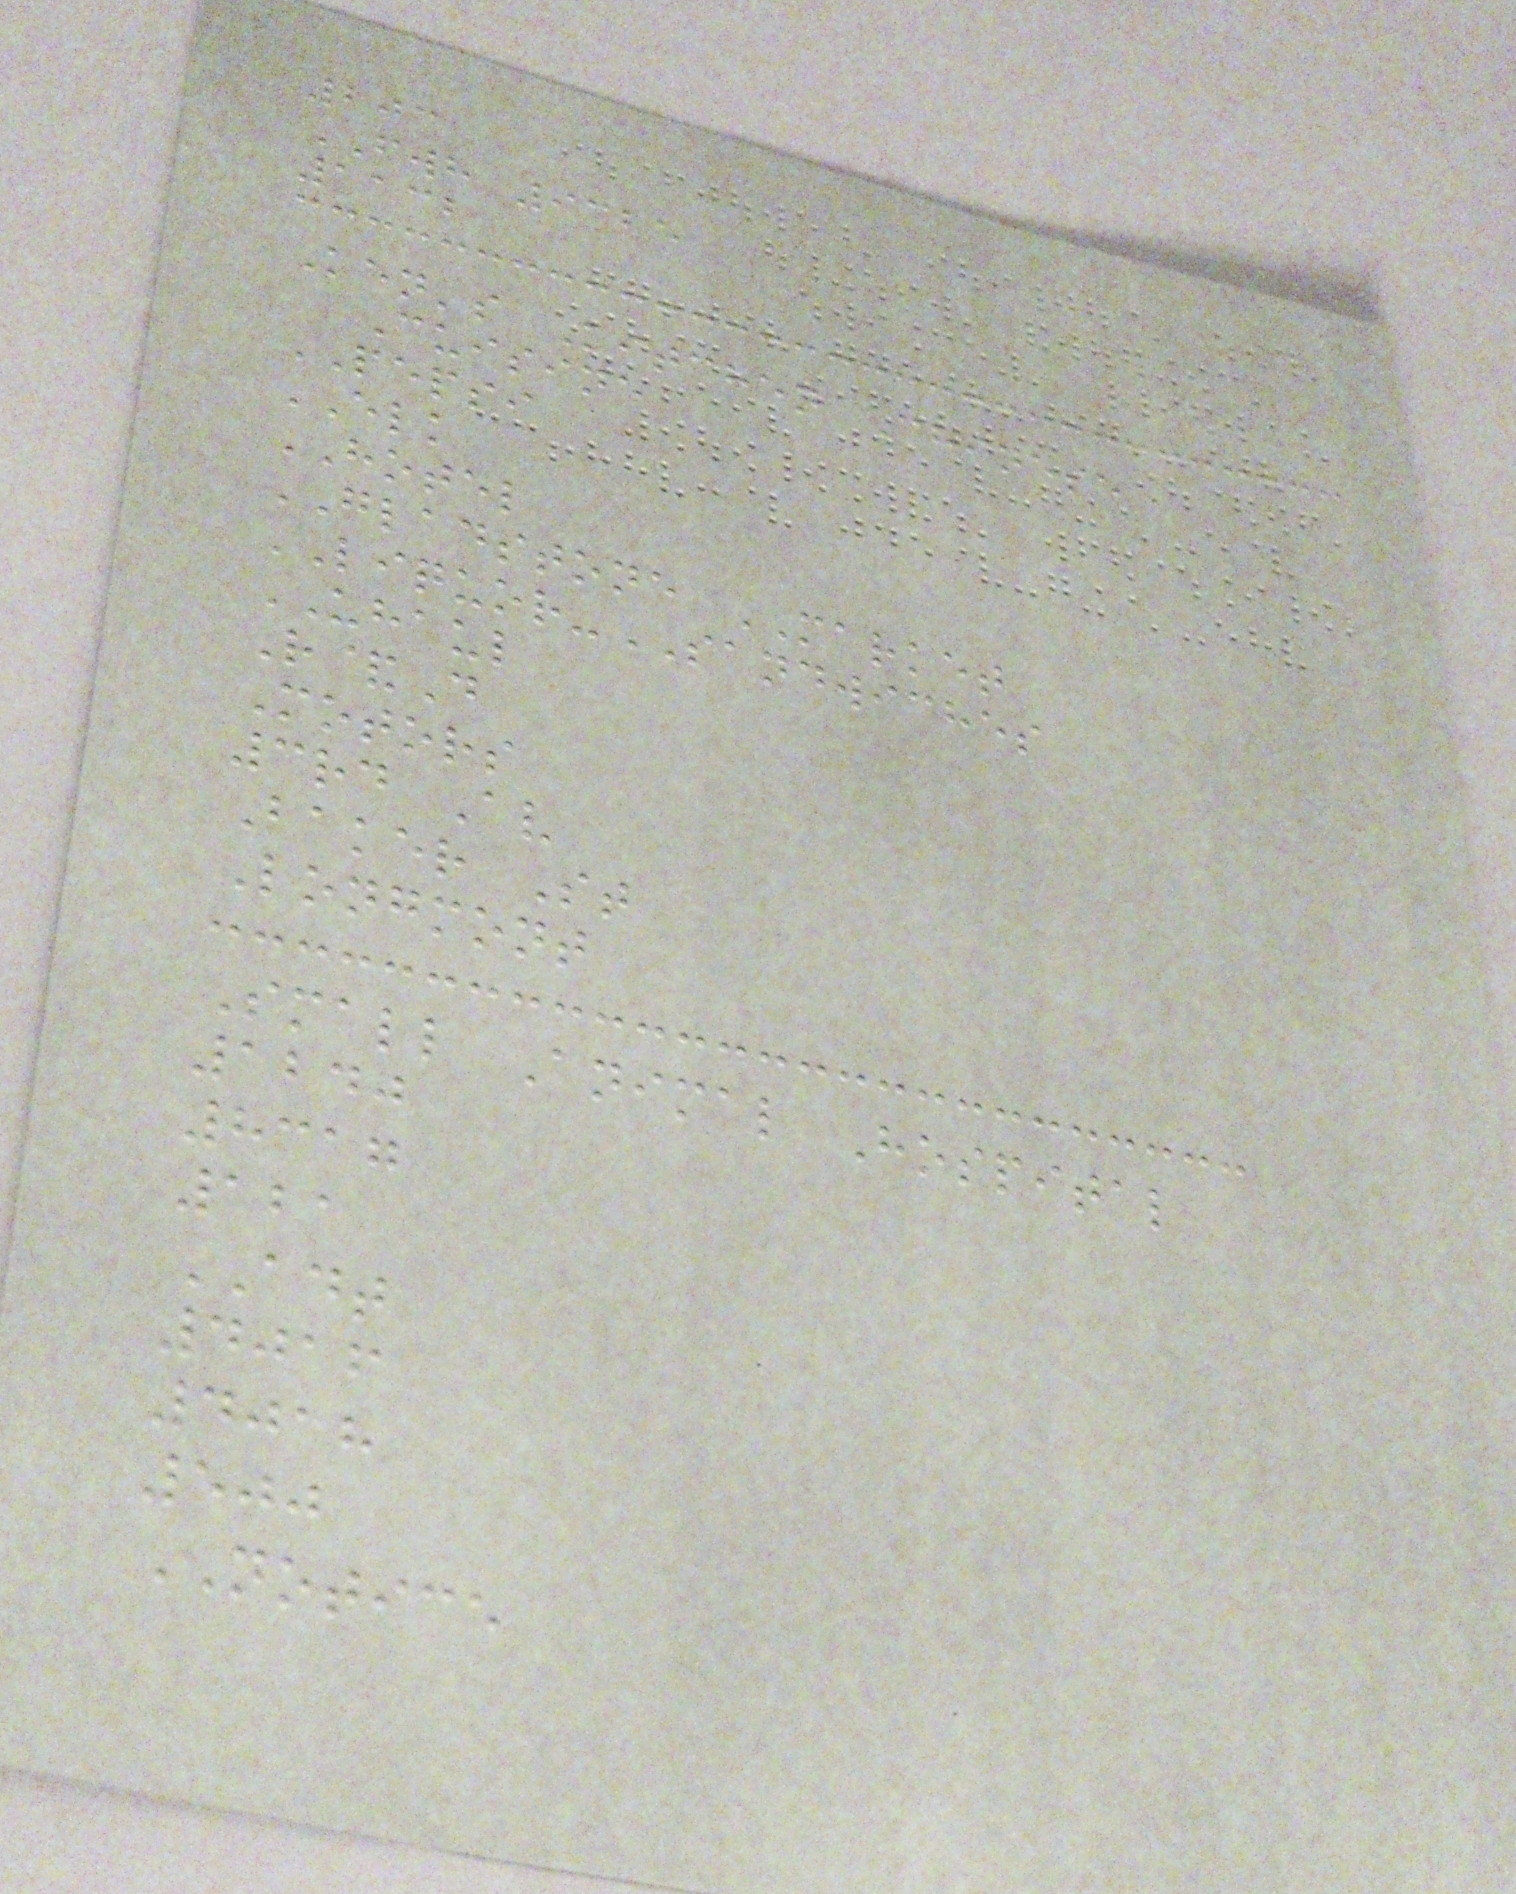203
FWH 9325
1132
Ken's Kitchen Chinese
Cuisine
PEPSI
ELK
HOTEL
GLADSTONE MARKET
LIQUOR-SANDWICHES
UHAUL
R&D
Motors
3rd Av
Baker St
Longmont
Small Animal Hospital
1240
8317
121
ADT
4016
4018
500
NOTICE
